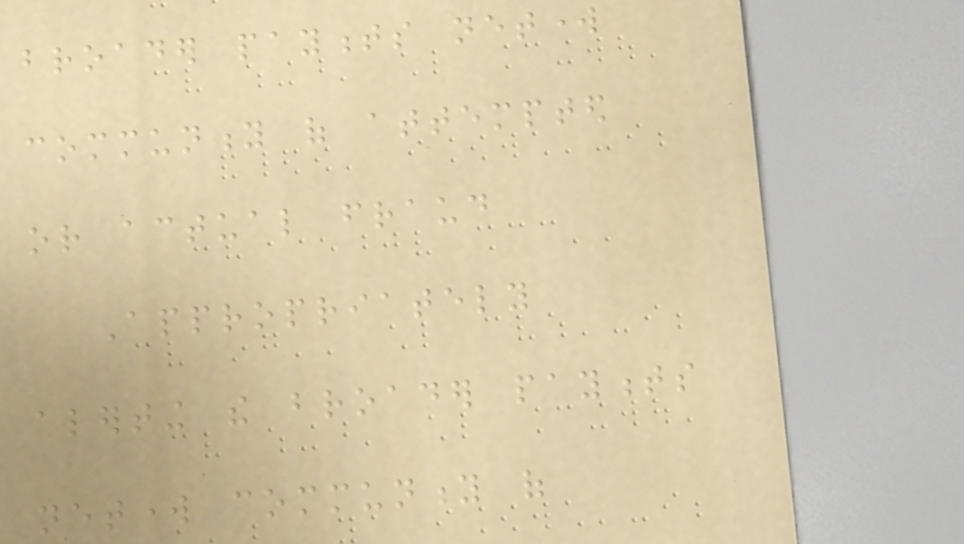broader payments network
community of attempted
or actual fraud
Appropriately
alerting the broader payments
network community of
